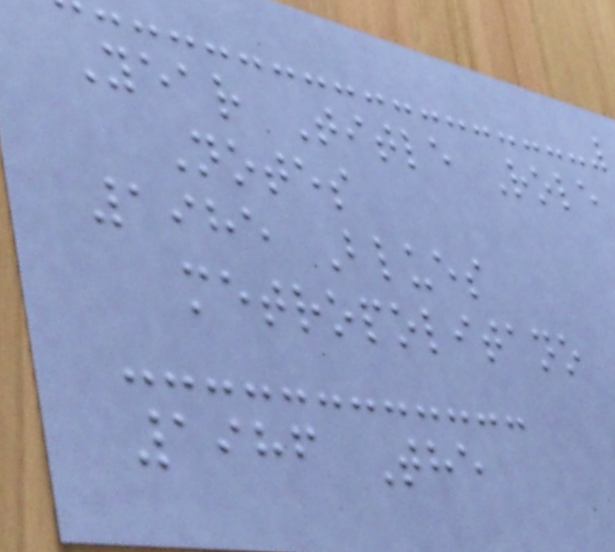Year Title Role
Notes
1985 Blues
metropolitano
1986 The
